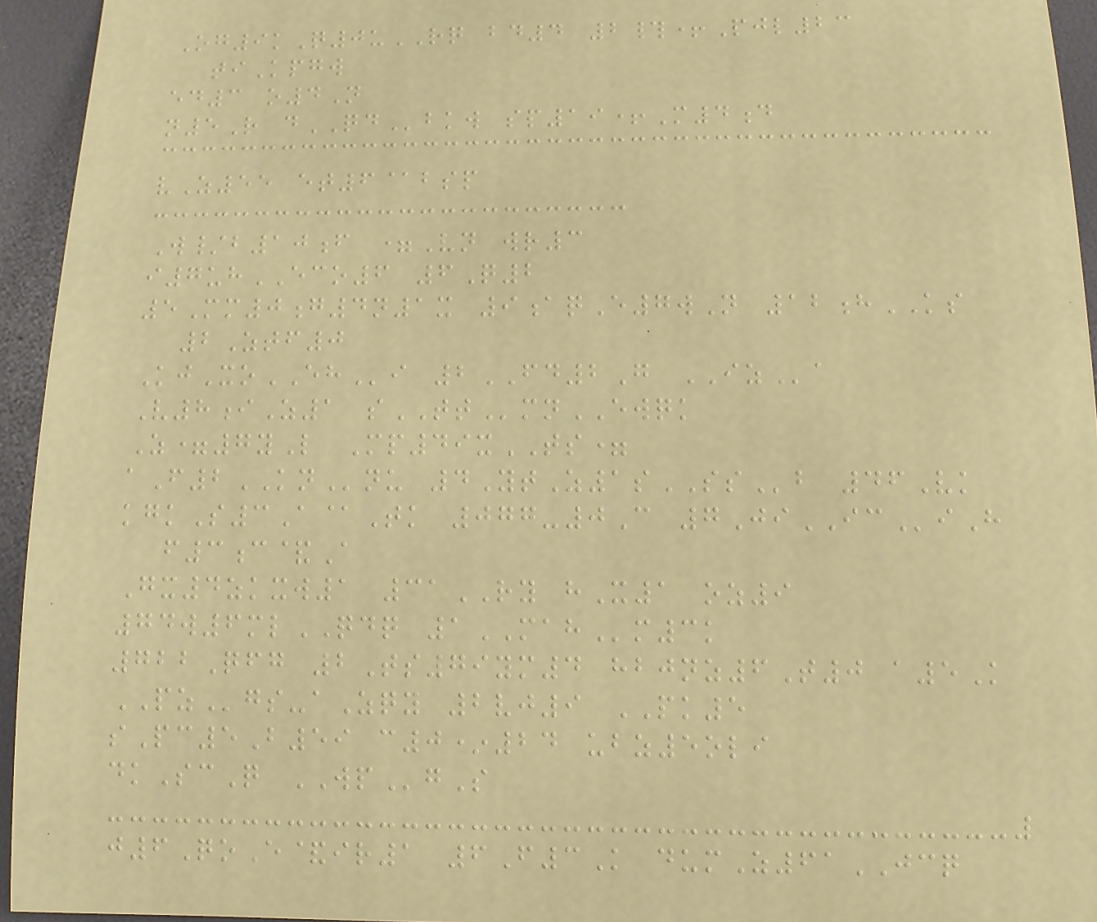Og9kQ0uRQ bd4 2#+Pjl23
tiKpgw
ed3 o4N
n5R dQDbkw sp19+M4d
vZ55 et6@bsp
W/b10f =Vn wr3
i7uhECO6 6Q2
5Mm0g4n1x 9aqE7wN 12hKS
2Ztf0
KjXoEHi 2FD2G IZa
V8iZ1 sTTmnEWQK
Z=7yL Mp49xTS=
aF2KNnu 4YtZ1sSSb 46Vk
kgkS3A@Tk 077-0C 7JiICiH
f3c&A
Gx4zkxw1 31RY hX1 oz9
74w6mlQDQ 1MAHm3k
722Qfg 2Ts79ym4 hbjnz6T0 a5K
PZgs-aZqy 2vj9 PK5
sPc5B59 c0*24 ubz5oli
dkScQ WPgS
j6QoE&ir1 6F3K dumZ61JCQ
